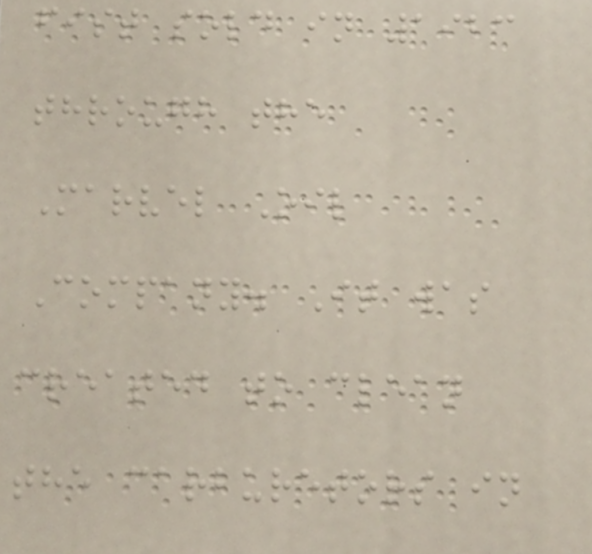fist sold in 1923
through the
Marvel Oil
Company. It was
created to clean
the carburetors in
